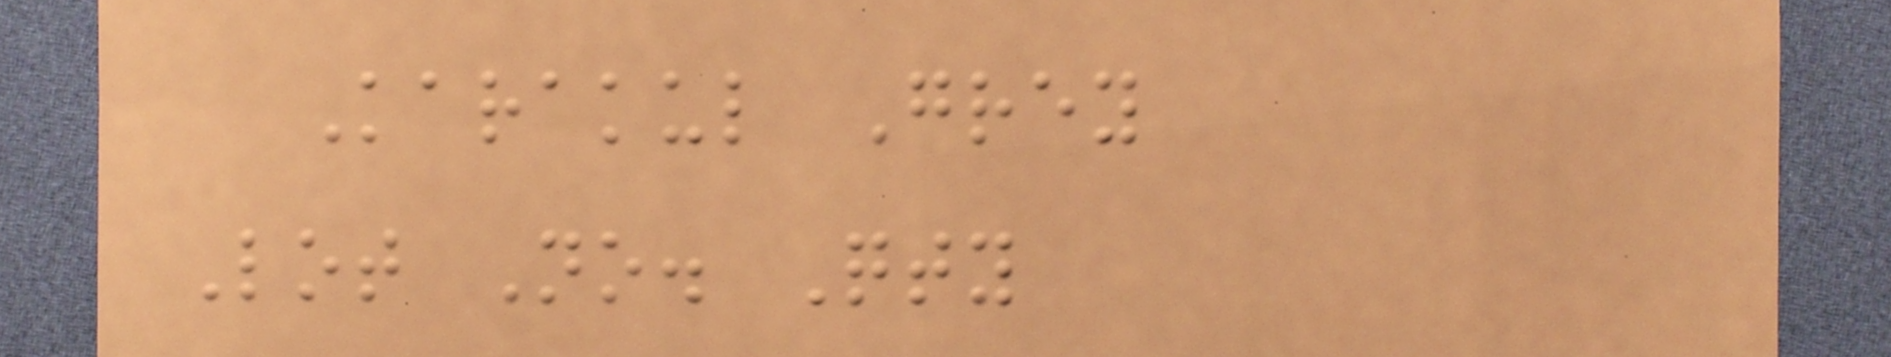Karakul Grey
Lot No. Qty
